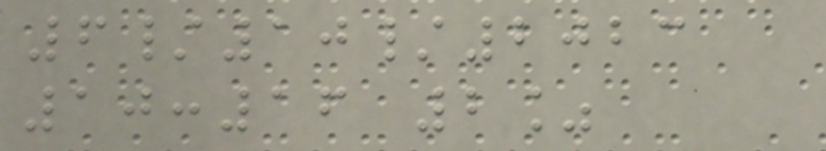6/10/2023
10:16 2%
